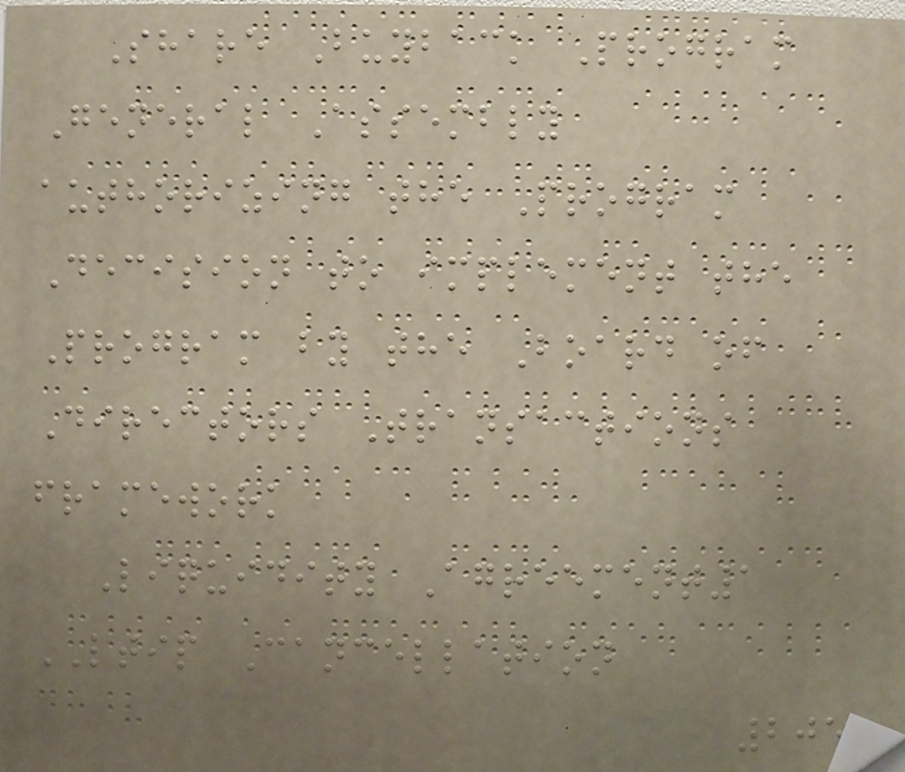Share Buyback Program
General Assembly
authorizing the Program
Decision to implement the
Program by the Board of
Directors Transactions
framework
Liquidity Agreement1
LTIP Cancellation
205
